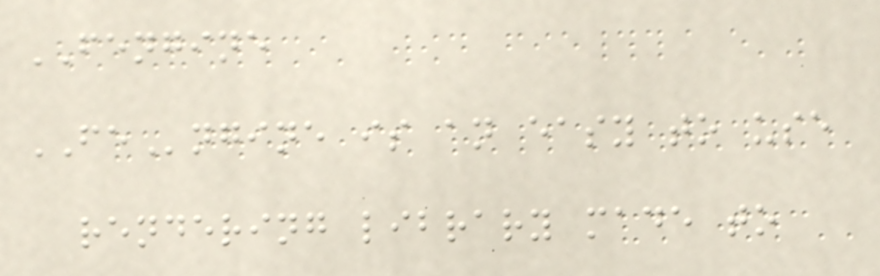FENGINE
FEngine is an easy to use
rendering library made to
